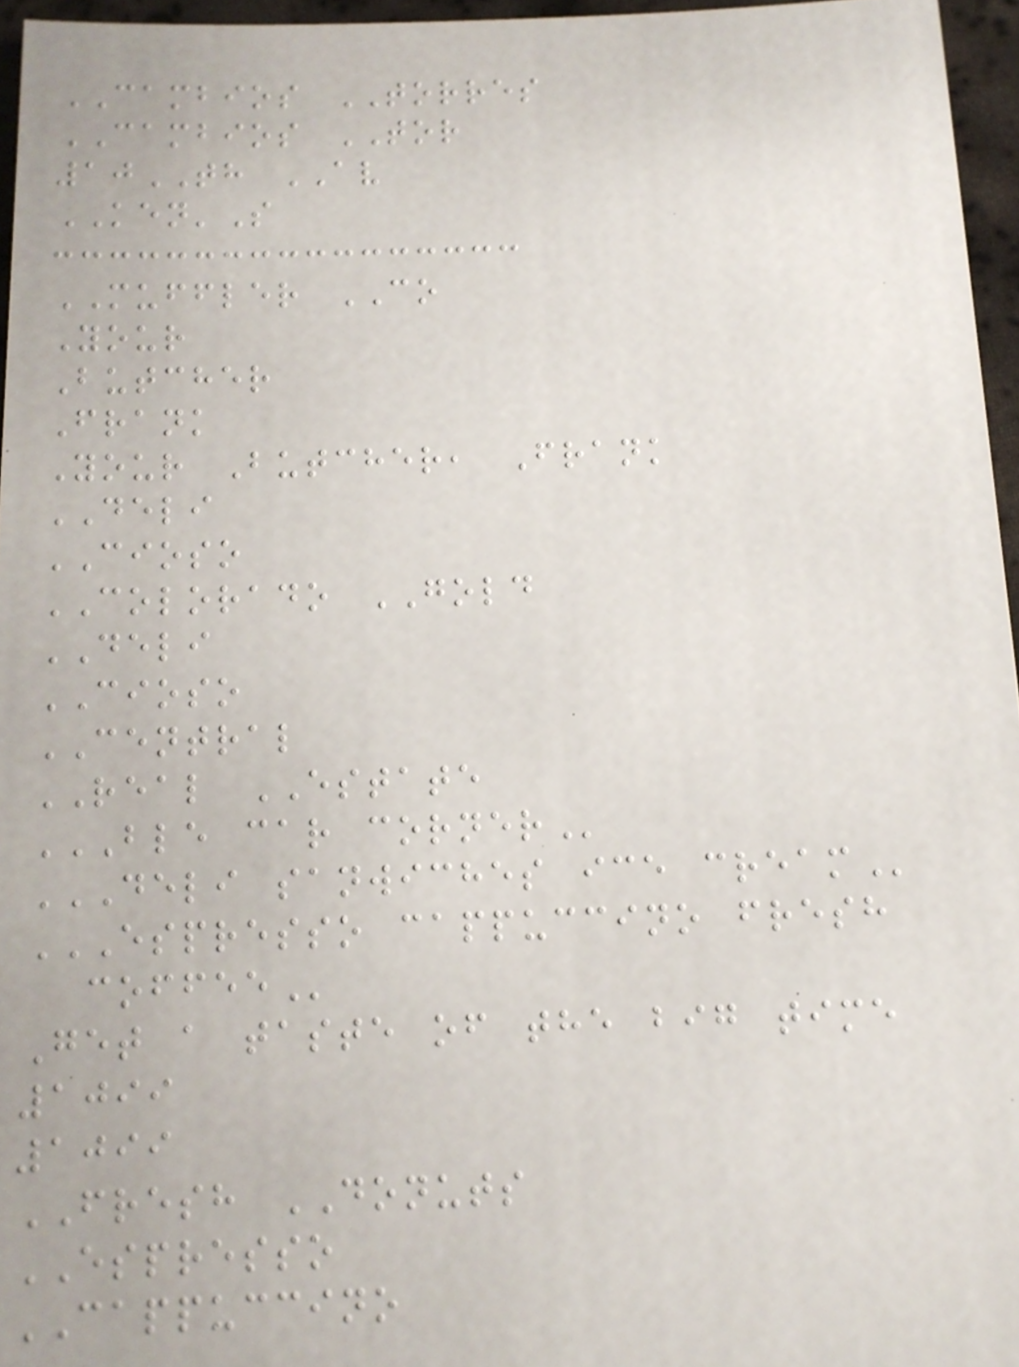CAMBIOS TORRES
CAMBIOS TOR
10TH AV
KEN'S
MUFFLER CO
Your
Butcher
Frank
Your Butcher, Frank
DELI
CIOSO
COLORADO GOLD
DELI
CIOSO
CENTRAL
REAL ESTATE
BLE CAR CORNER
DELI SANWICHES ICE CREAM
ESPRESSO CAPPUCCINO FRESH
COFFEE
Get a taste of the big time
1099
1099
FRESH DONUTS
ESPRESSO
CAPPUCCINO
